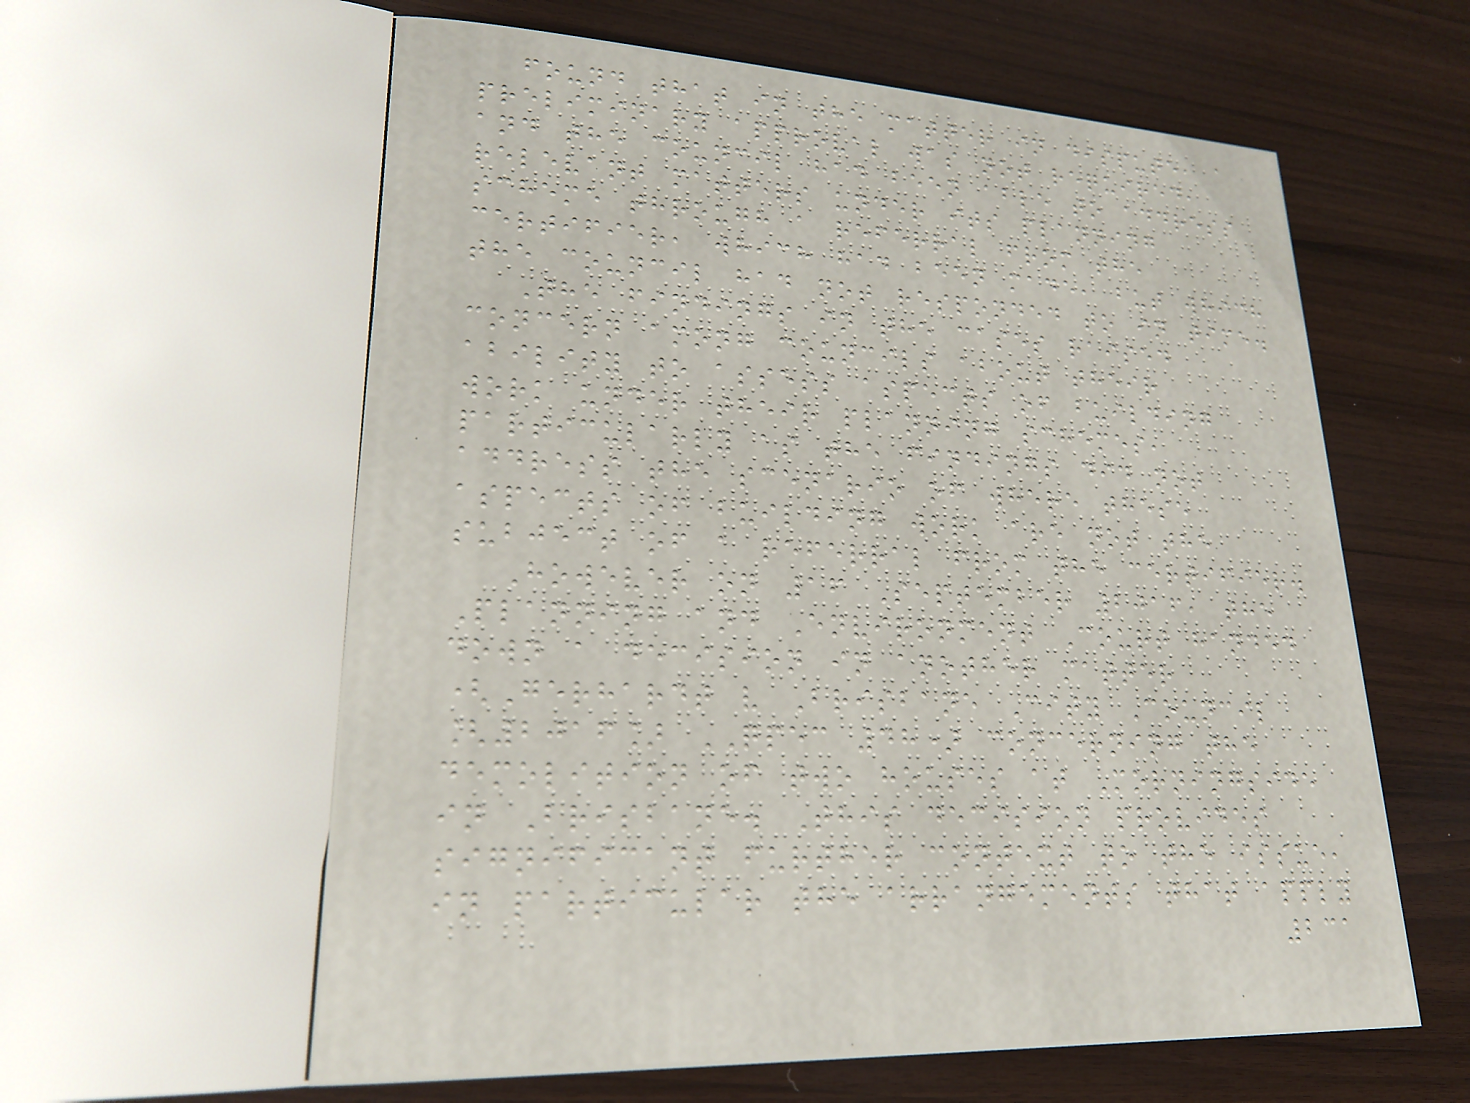found that in the matter in dispute, a
preliminary approval was not required,
and the council had been able to address
relevant matters under its planning
scheme through a referral from the
certifier, which had been made, but which
the council had not responded to in time.
The findings in the cases raised
concern among councils about their
ability to assess aspects of building
work under their planning schemes,
particularly as the findings did not
address the scenario of where these
aspects of building work are not the
subject of a referral from the certifier.
However on 16 September 2016, the
Planning and Environment Court handed
down a decision in another matter
(Gerhardt v Brisbane City Council
[2016] QPEC 48) concerning the
demolition of two houses at Morningside
in Brisbane. This decision provides
significant further context to the issue,
in particular the arrangements that apply
231
